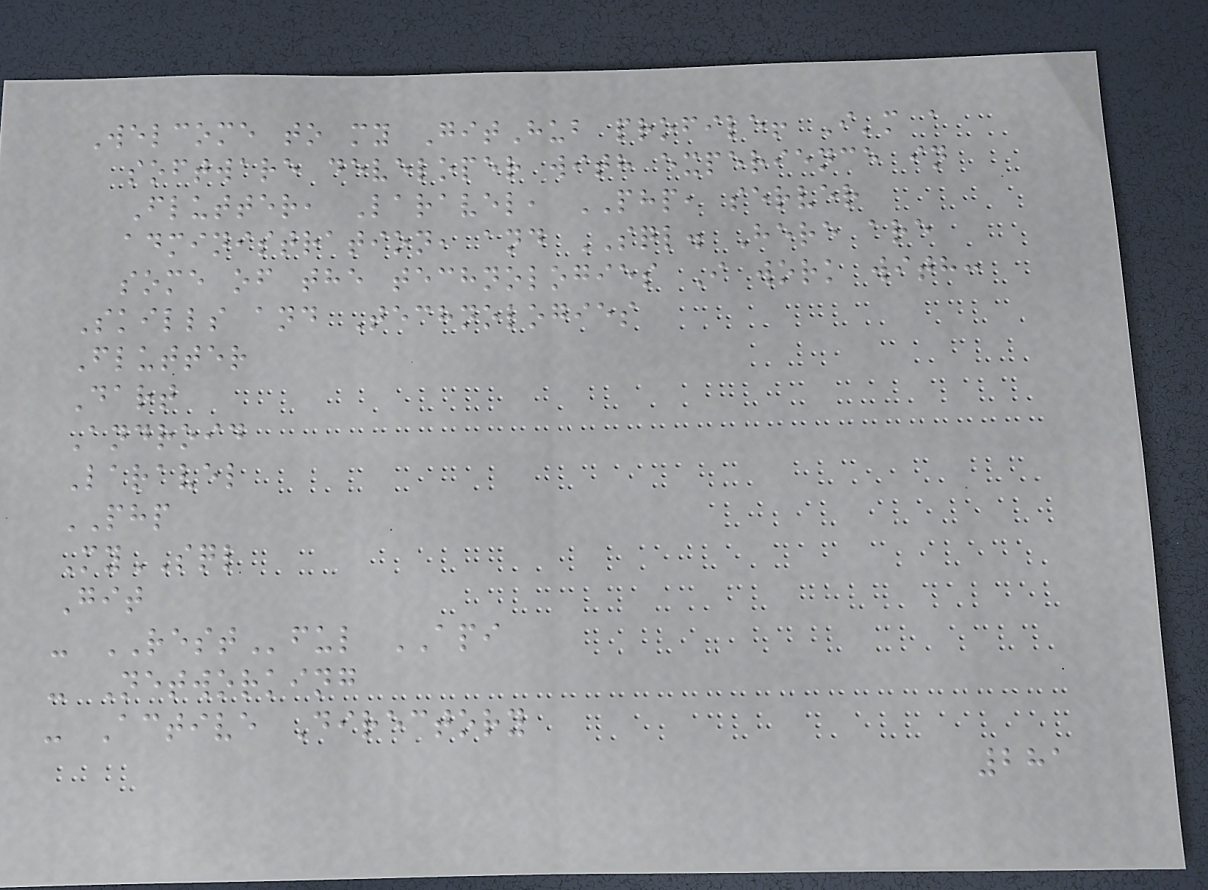Welcome to my GitHub profile! I'm a
software developer with experience in
Flutter, Laravel, PHP, server
administration, and SQL. Here are
some of the technologies I work with:
Skills and Technologies
Flutter
Dart
Android
Laravel
PHP
MySQL
Git
- RESTful API
- Networking
- Active Directory
281
